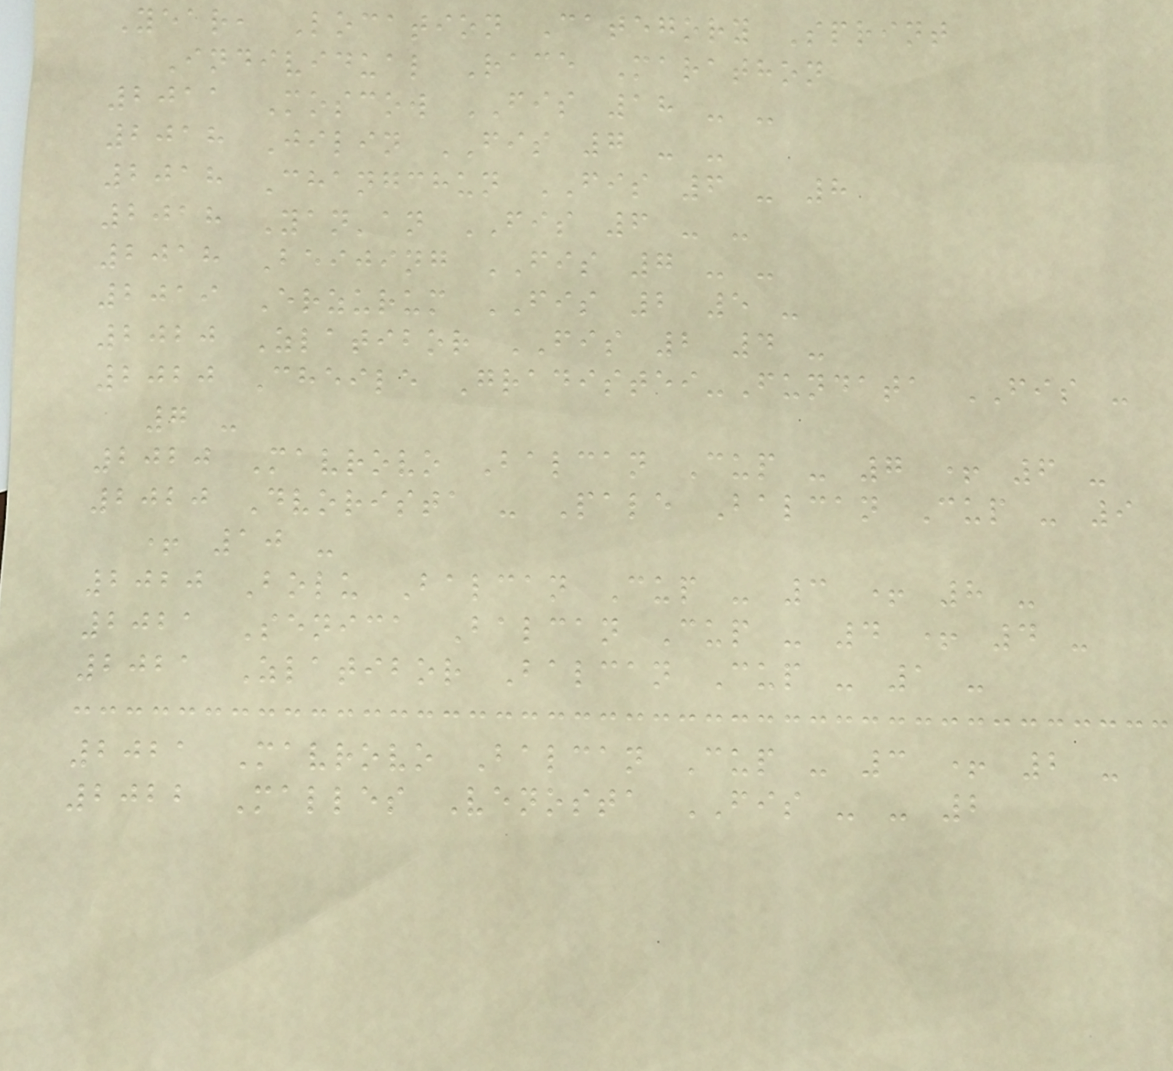Year, Location Category Sprint
Individual Race Marathon
2011 Moscow FIS 18 - -
2018 Jilin FIS 7 - -
2018 Changchun FIS 6 - 8
2018 Yan'an FIS 6 - -
2018 Beijing FIS 7 - -
2019 Erzurum FIS 2 5 -
2020 Zlatibor FIS 2 4 -
2020 Cheile Gradistei-Fundata FIS -
7 -
2020 Mavrovo Balcan Cup - 7 + 6 -
2020 Dvorista - Pale Balcan Cup - 9
+ 10 -
2020 Bolu Balcan Cup - 3 + 8 -
2021 Senica Balcan Cup - 4 + 4 -
2021 Zlatibor Balcan Cup - 1 -
2021 Mavrovo Balcan Cup - 3 + 2 -
2022 Malles Venosta FIS - - 2
